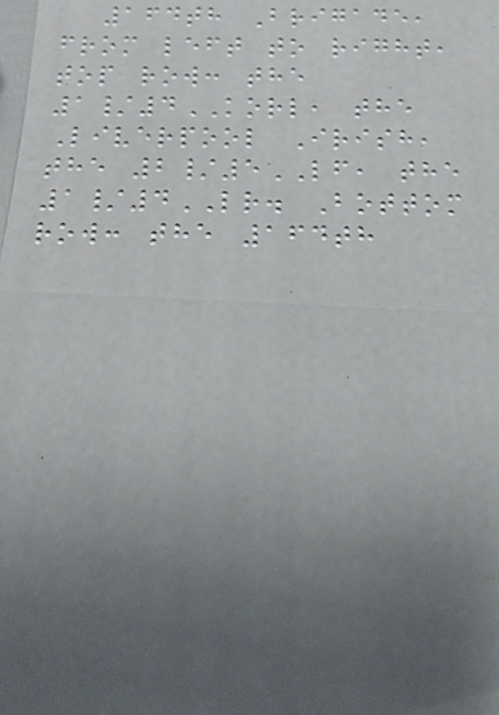164th Brigade,
from left to right,
top row: the
1/4KORL, the
Liverpool Irish,
the 2/5LF, the
1/4LR. Bottom
row: the 164th
